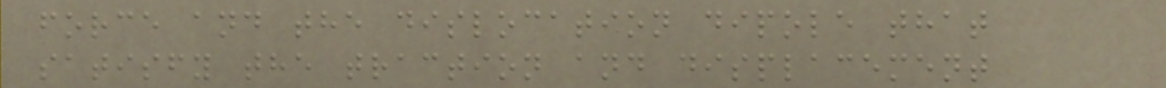force and the dislocation dipole that
satisfy the traction and displacement
